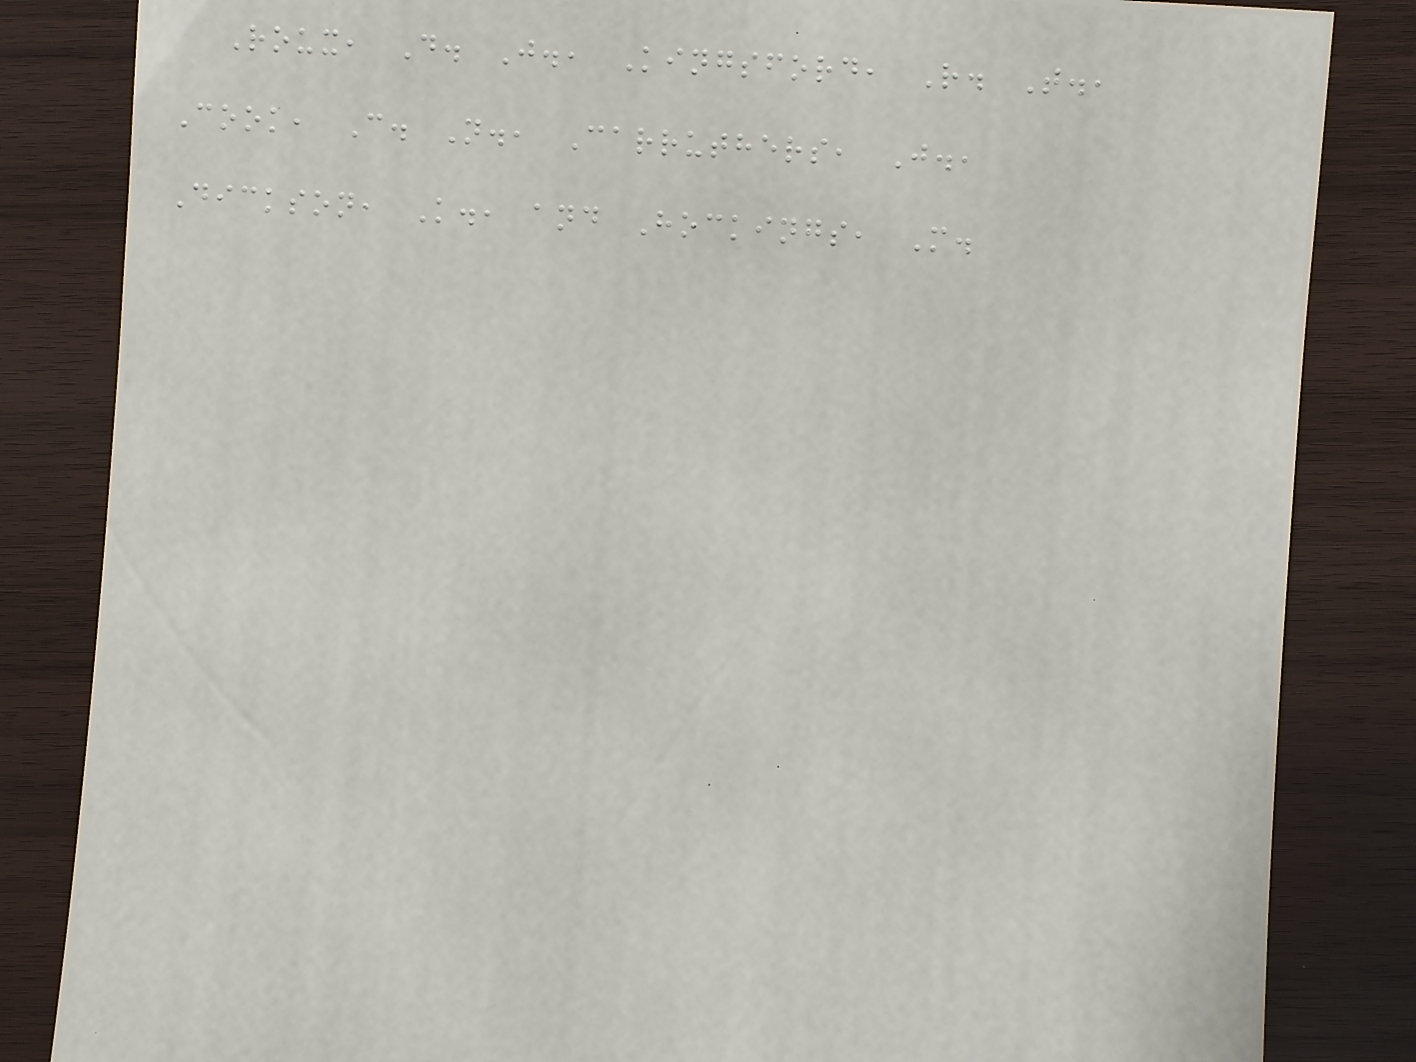Roux, D. J., Kingsford, R. T.,
Cook, C. N., Carruthers, J.,
Dickson, K., and Hockings, M.
